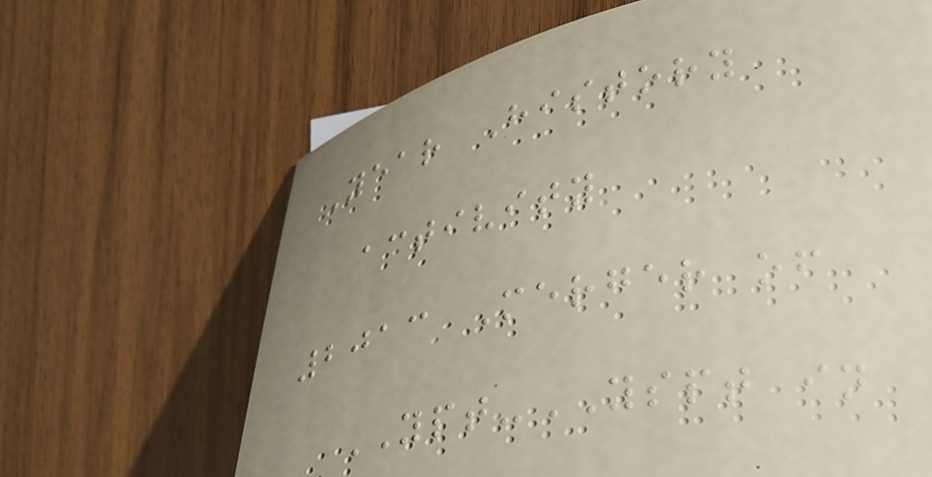Year History
activity
2013 Merger of
YPT-YSPT in
